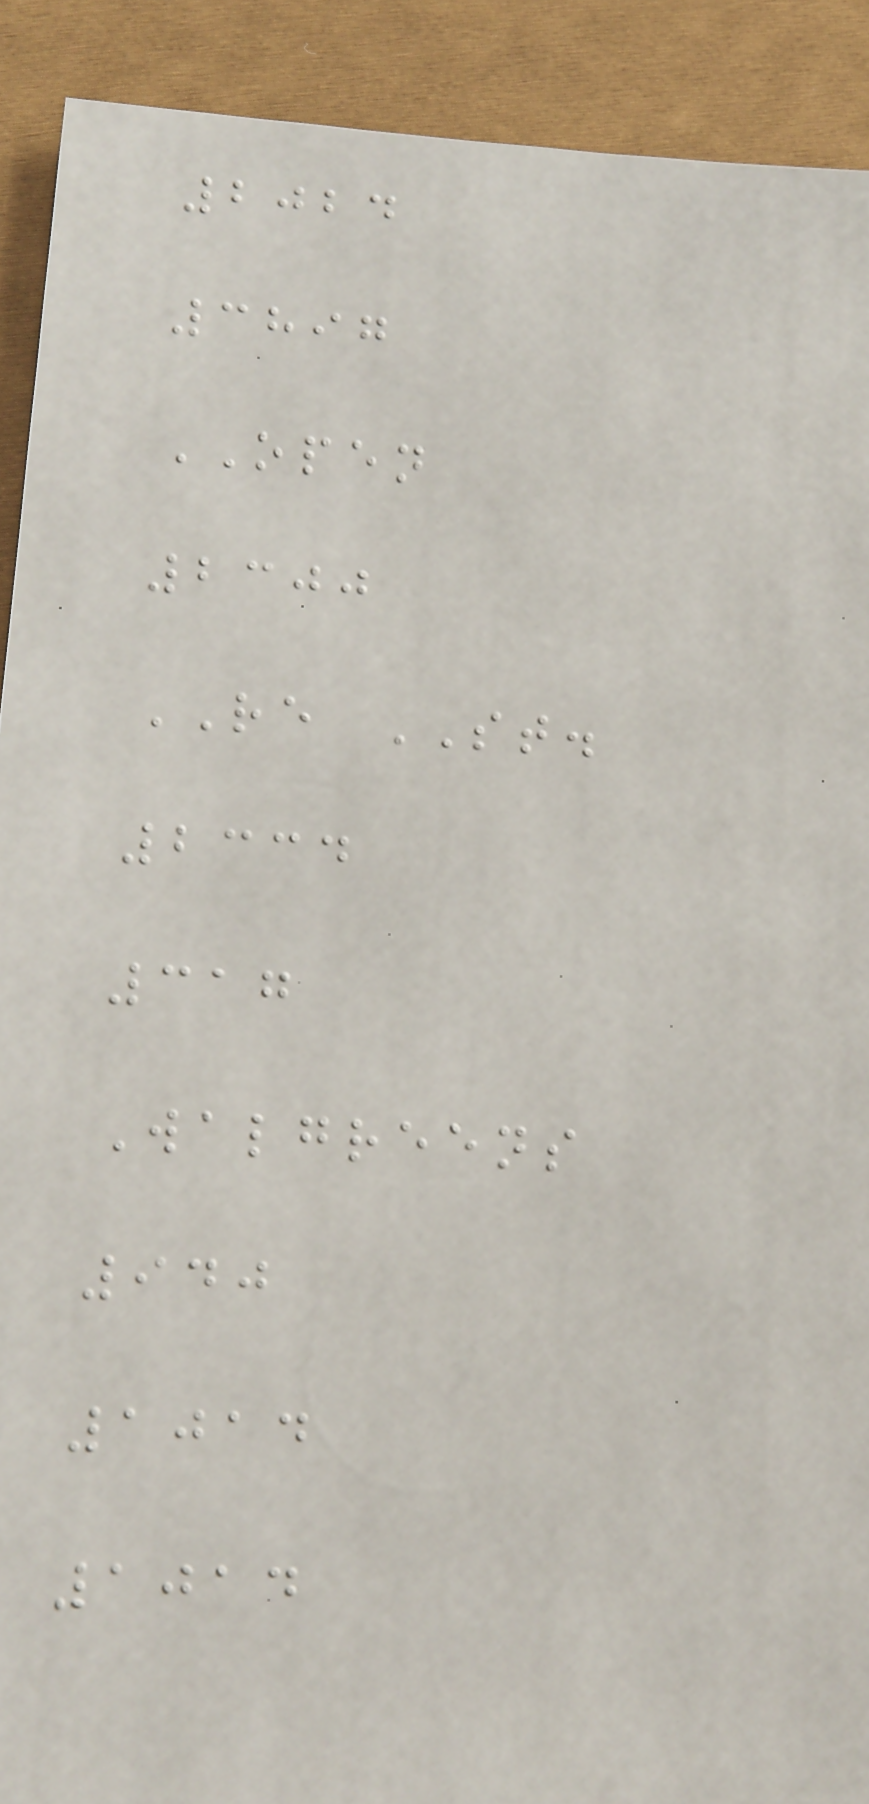2024
3897
OPEN
2300
RE ST.
2334
317
Walgreens
940
1014
1014
